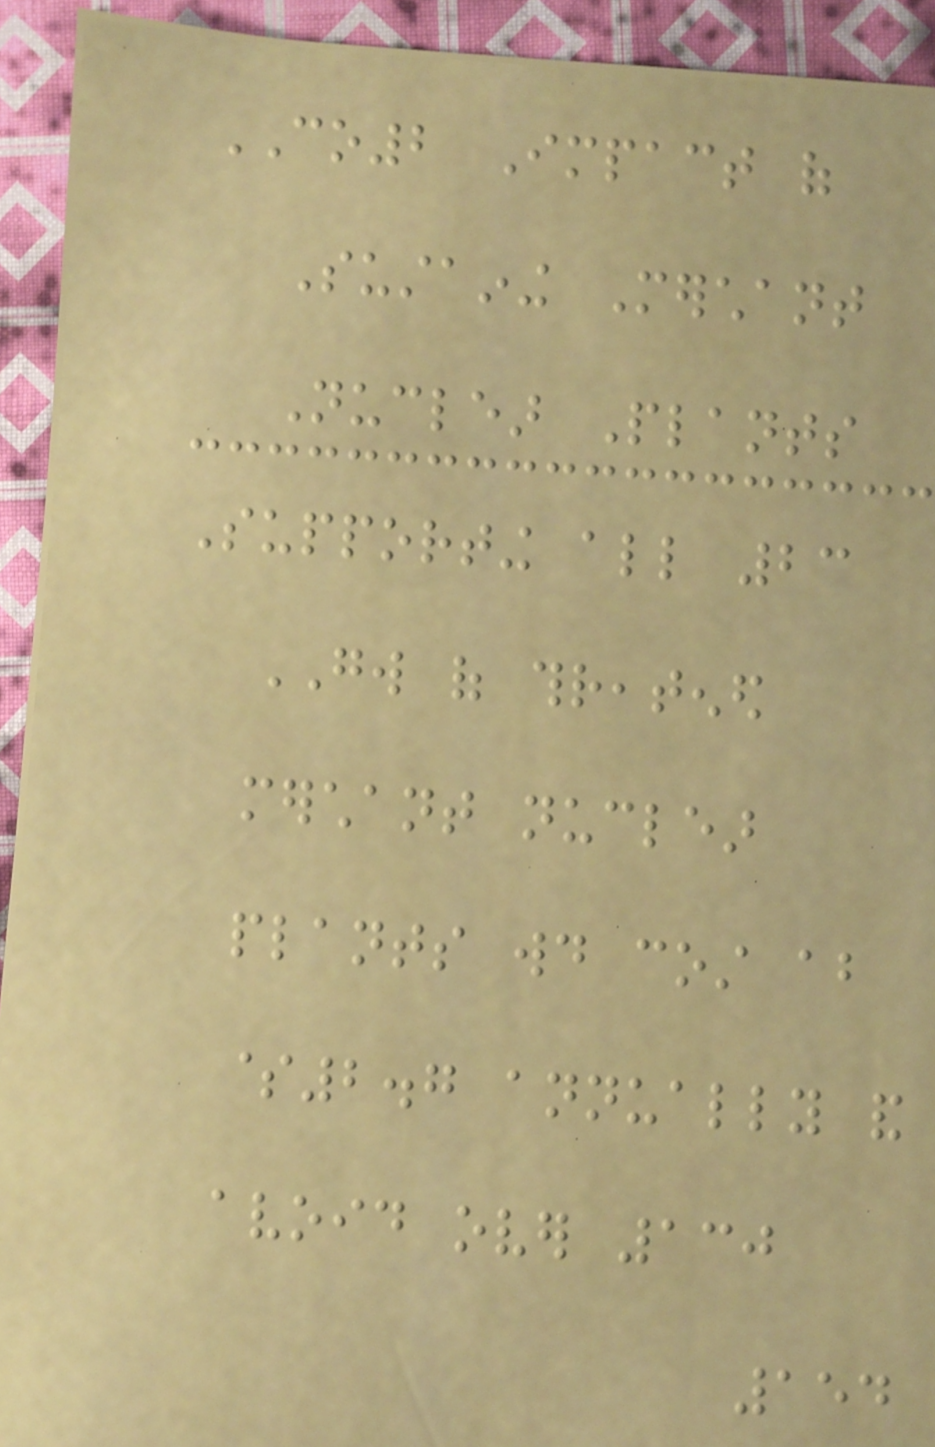CO2 Impact of
Sustaining Merchant
Nuclear Plants
Supporting all 23
GW of threatened
merchant nuclear
plants would cost about
$2.7 annually and
avoid over 130
154
